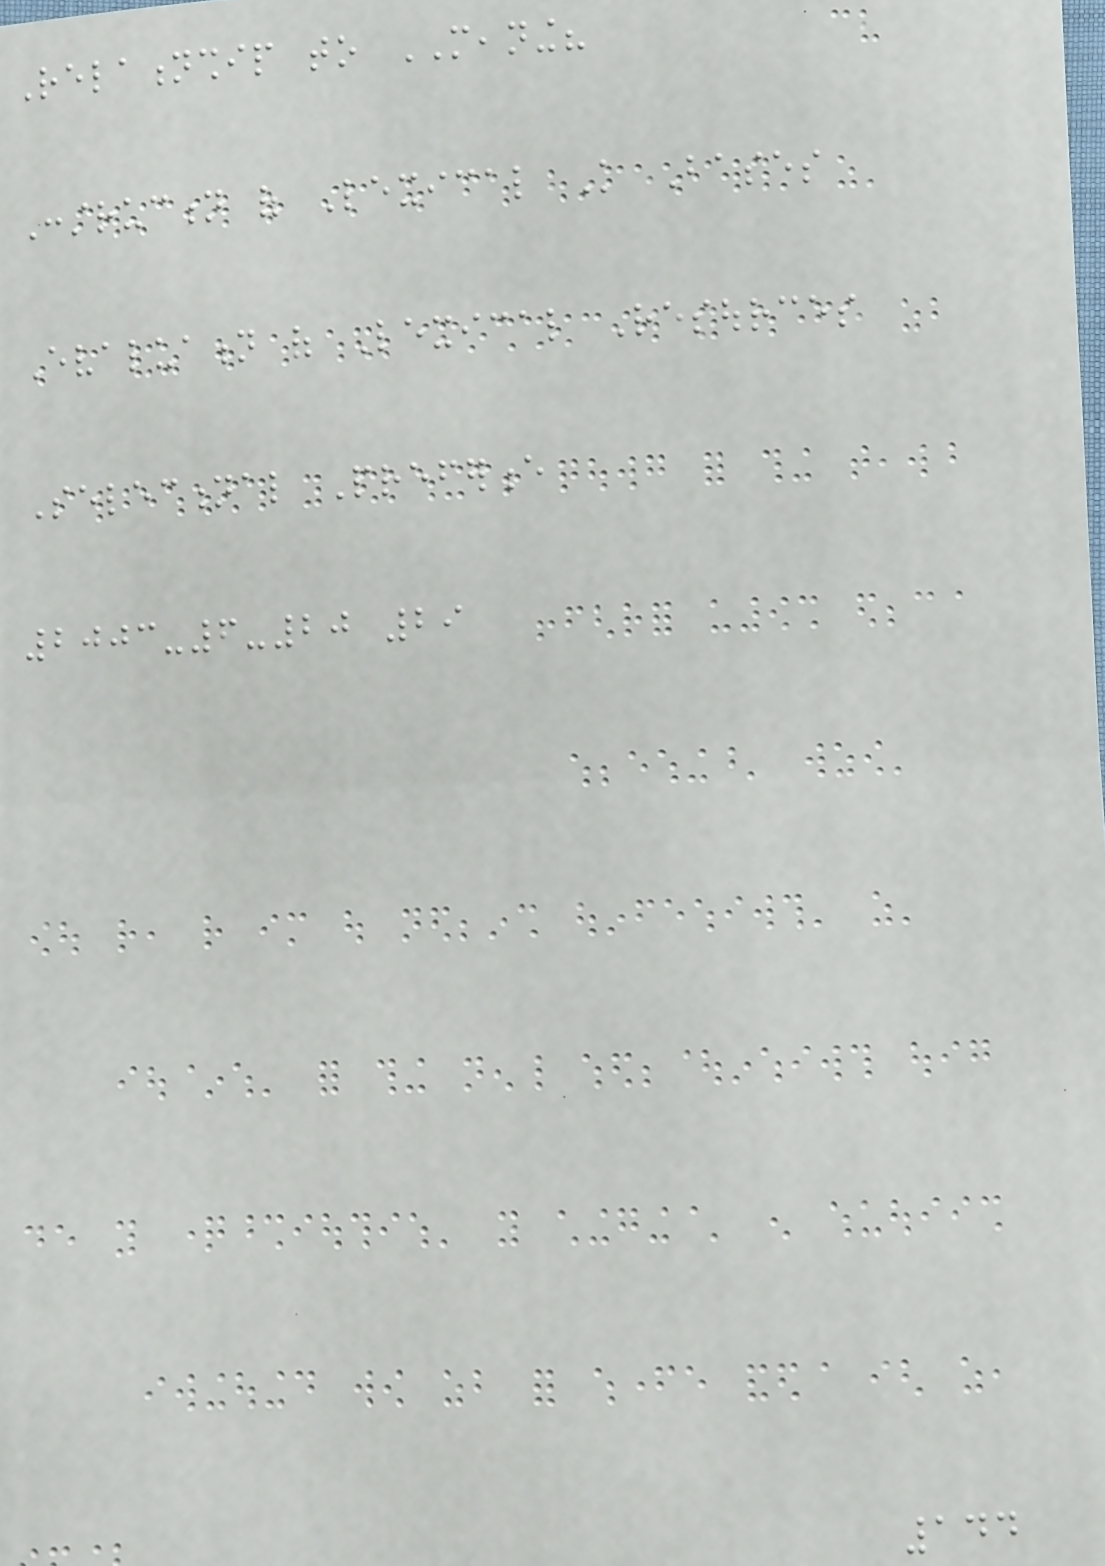Relationship to MEANING?
Construction of Lexical Knowledge Bases
Evaluation of Lexical Resources
Selectional Preference
2003-6-20 29
144
